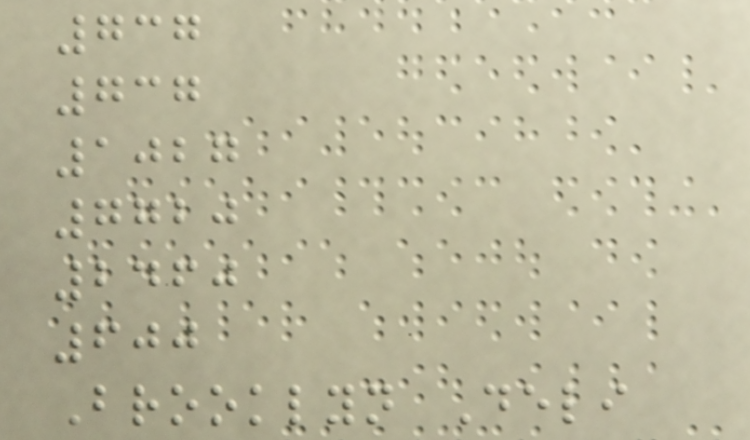737
737
1027
7720
2460
600
Brooklyn Deli
